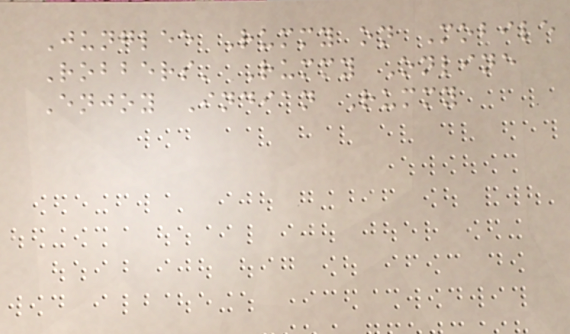Junglee Rummy on Mobile
Robbers' Rummy Online
Enjoy Indian Rummy
